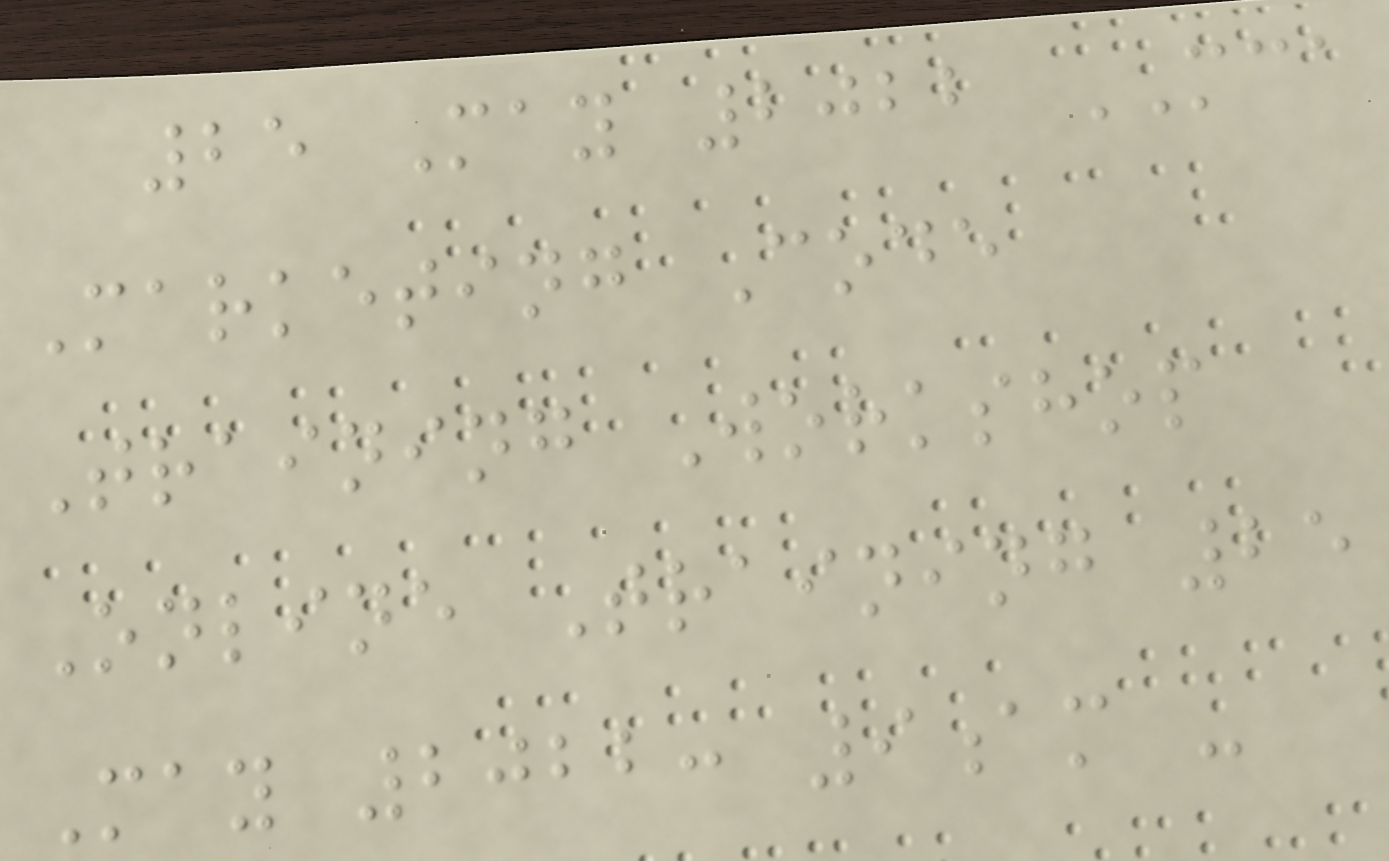25 May 2022 MCA
Marketing Code
Training Workshop
Online Training 25
May 2022: 9am -
